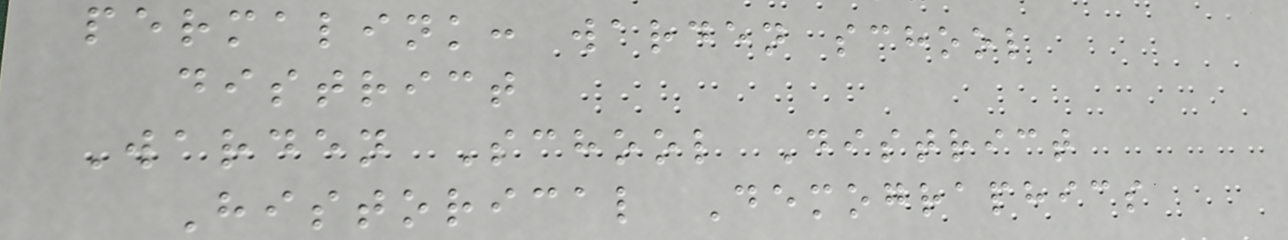permalink: warden school
district
Warden School District
Historical Demographics
